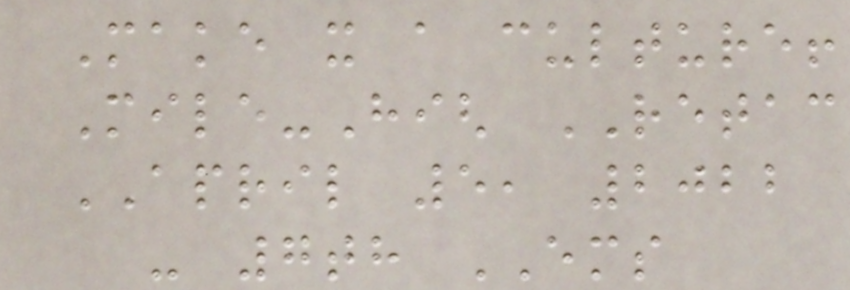Make it a culture!
Mile-High RETAC
APRIL 5, 2022
- 7th EMS
